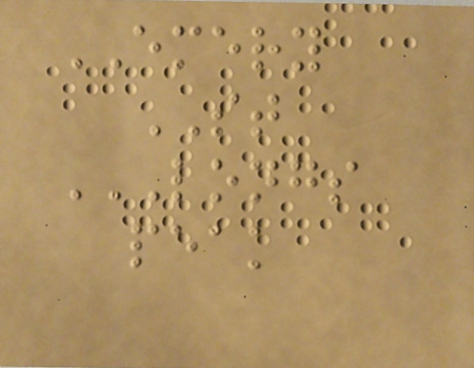EMERY
ST
LONGS
PEAK
